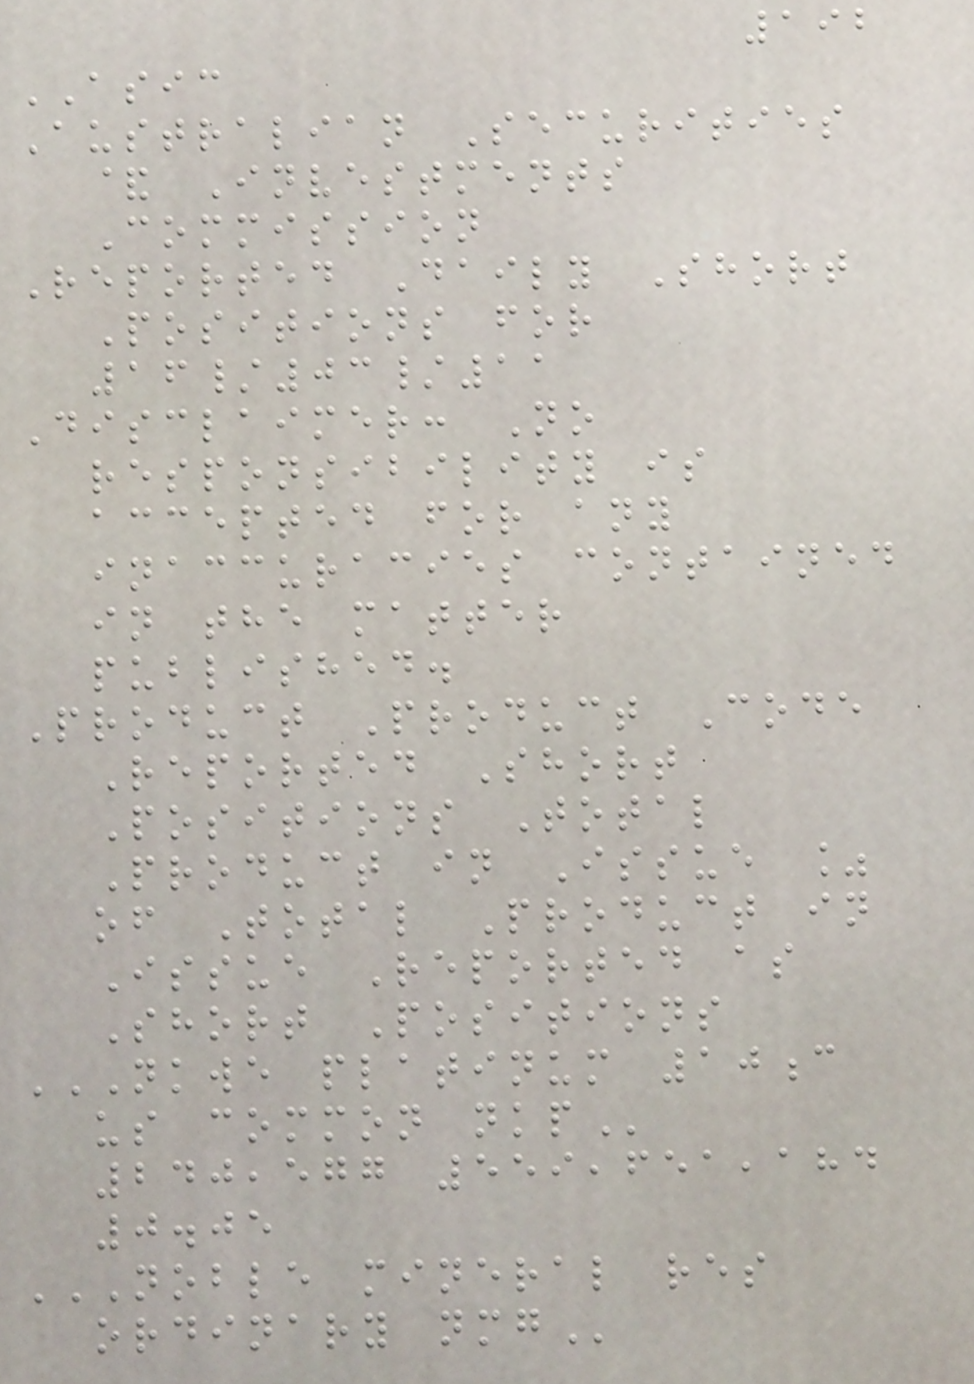192
ASIC
Australian Securities
& Investments
Commission
Reported Daily Short
Positions for
16/03/11
Disclaimer: No
responsibility is
accepted for any
inaccuracies contained
in the matter
published.
Product Product Code
Reported Short
Positions Total
Product in Issue %
of Total Product in
Issue Reported as
Short Positions
NKWE PLATINUM 10C
US COMMON NKP
240,577 559,651,184
0.05
NOBLE MINERAL RES
ORDINARY NMG
